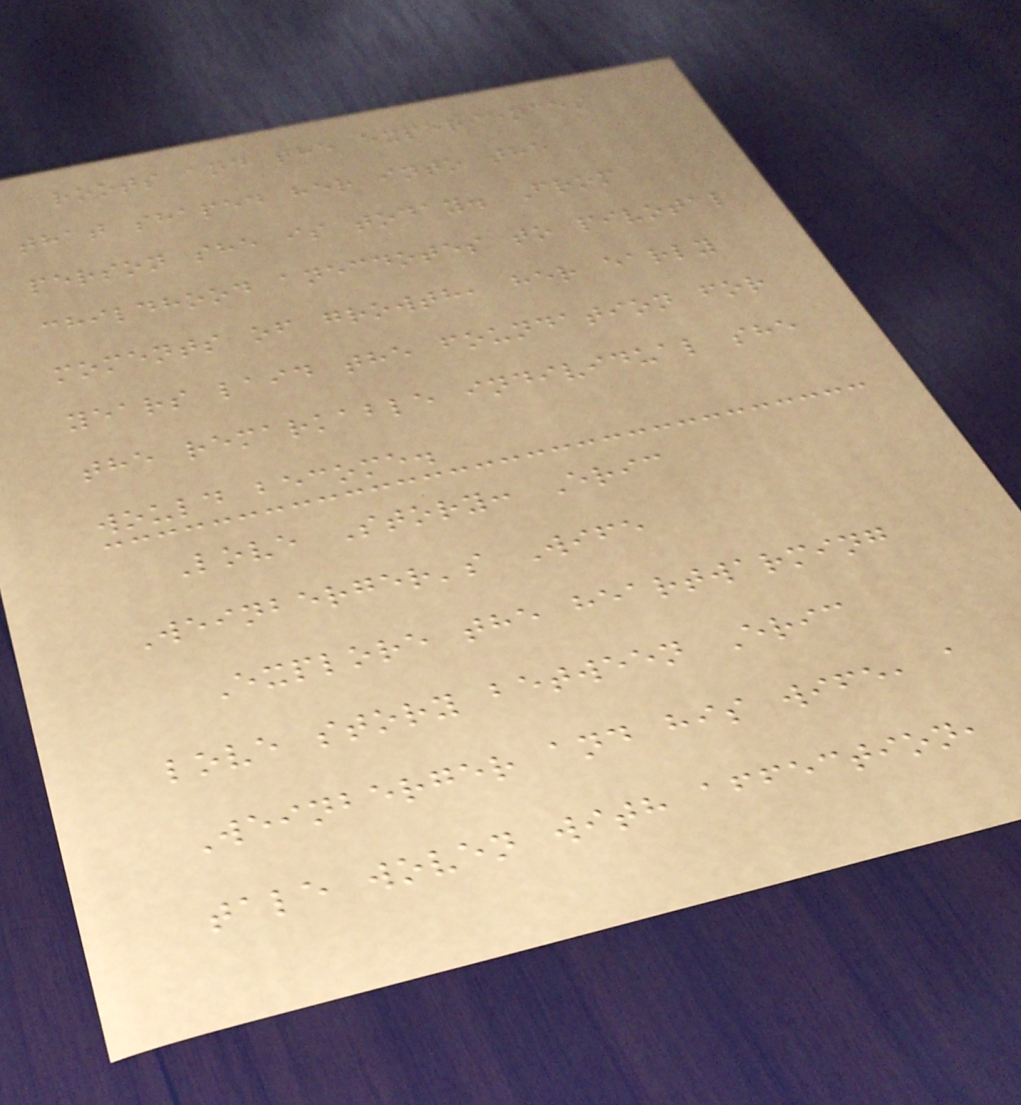roots and the experiences
that shaped her into the
person she is today. From
childhood anecdotes to pivotal
moments of growth, her early
years laid the foundation for
the remarkable individual she
would become.
Love Story: Eric
Weinberger's Wife
Explore the heartwarming
love story between Eric
Weinberger and his wife, a
tale woven with affection,
